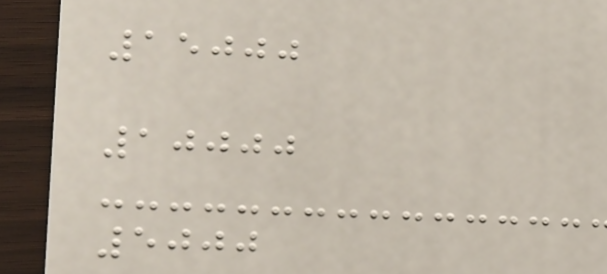15000
10000
5000
